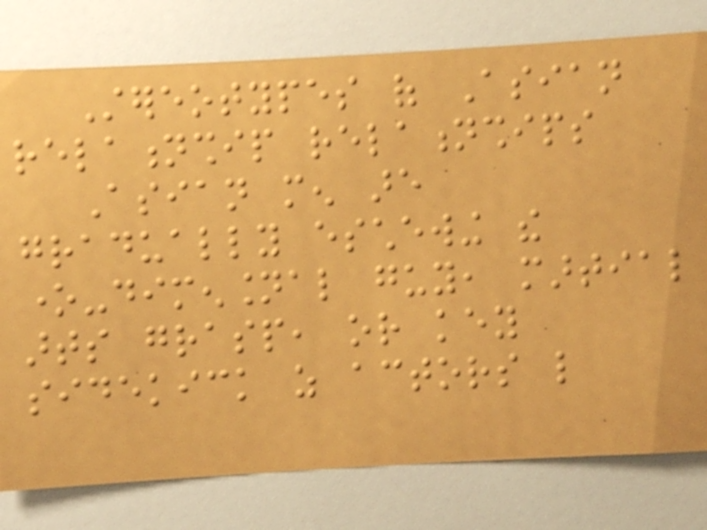Stereotypes of Asian
relationship relationships
Asian men are
gradually eschewing the
one-dimensional guy, martial
arts grasp, or key
sidekick as actors like
